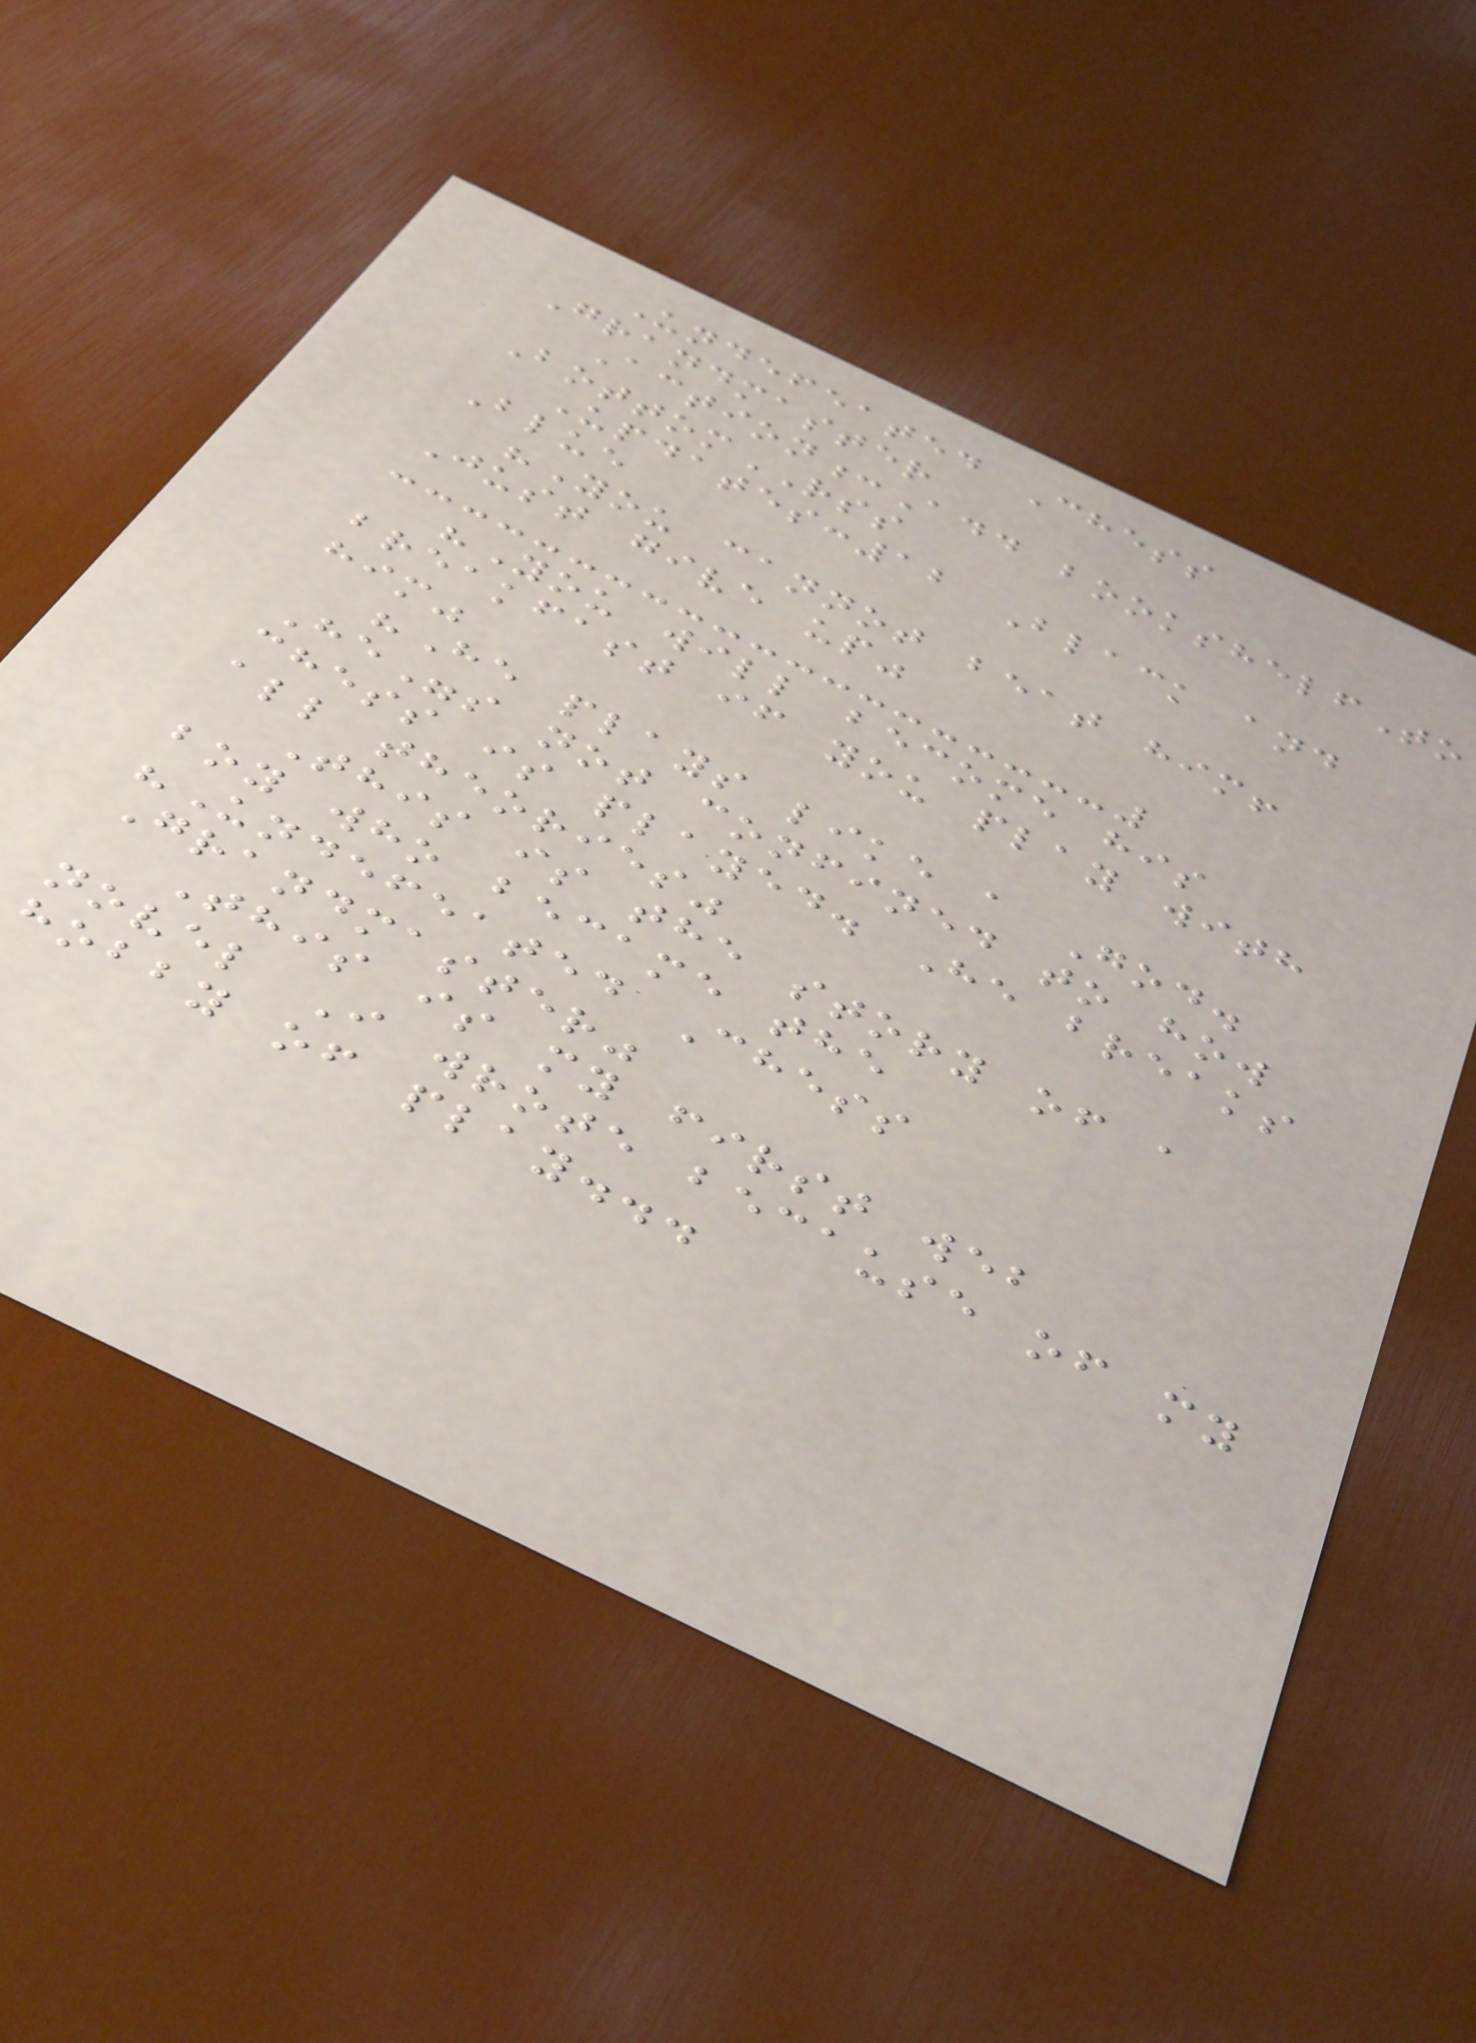Undefeated Chess
Grandmaster
Action:Add bookshelfTo
BottomRSS
Updates:12 Black and
Blue
"You cannot beat him!
Just give up"
"You will become his
breakfast if you play with
him"
"He plays like a God.
He"s not confined to how
chess is played. He breaks
all theories"
This is the story of a
boy who became the
"Undefeated Chess
Grandmaster"
This is my first web
novel I wrote because of my
hobby of play...
